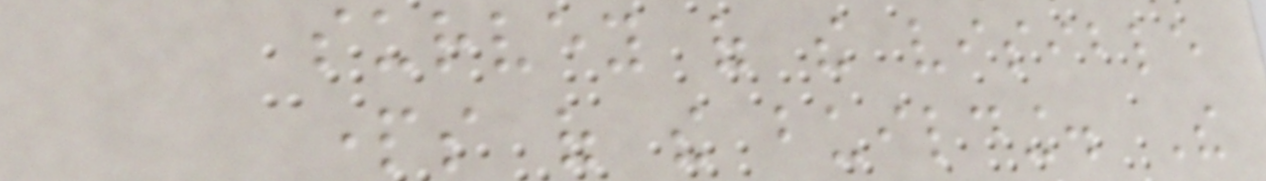survey of the visible
parts of the building. The
